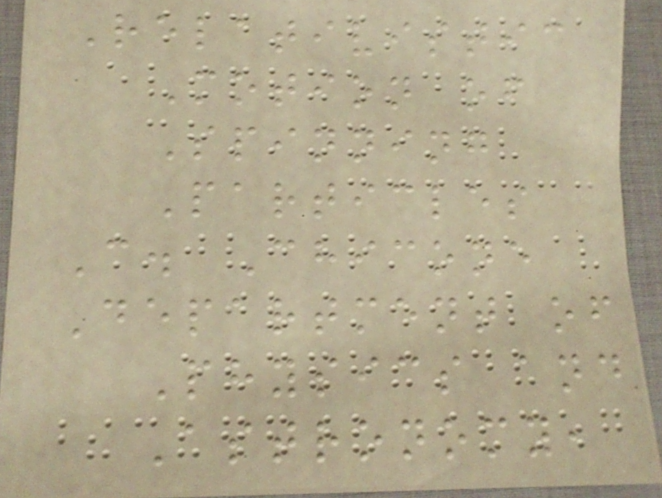Relativistic
Motion of
Spinning
Particles
C. Chicone
Department of
Physics and
Astronomy,
